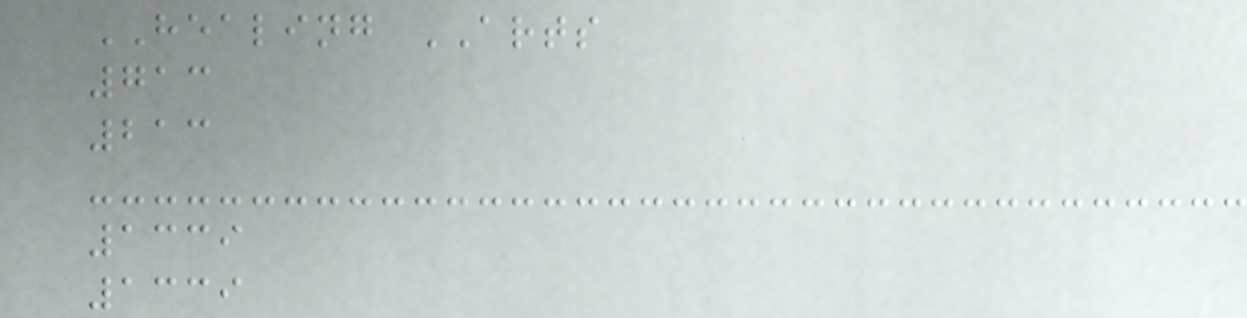HEALING ARTS
713
213
1339
1339
